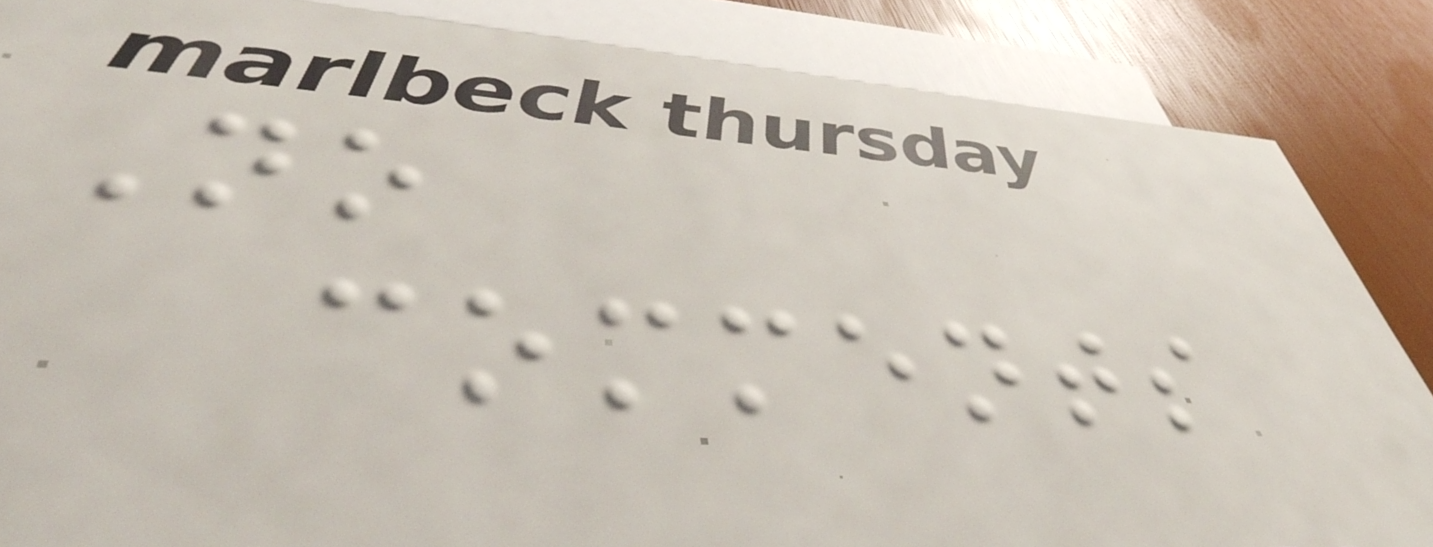No
comments
